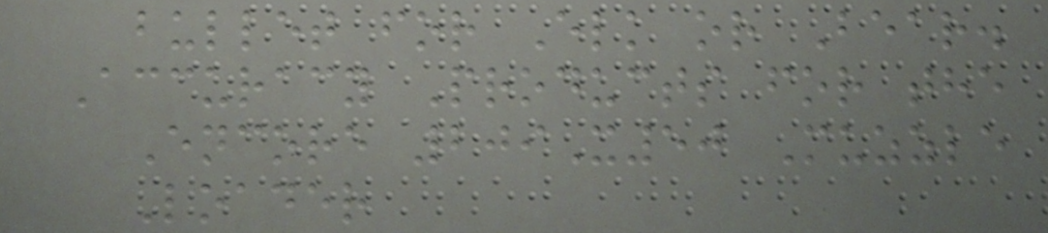bullet for Elk or Bear.
Accuracy Products for the
Encore 209X50 Muzzle
Loader
